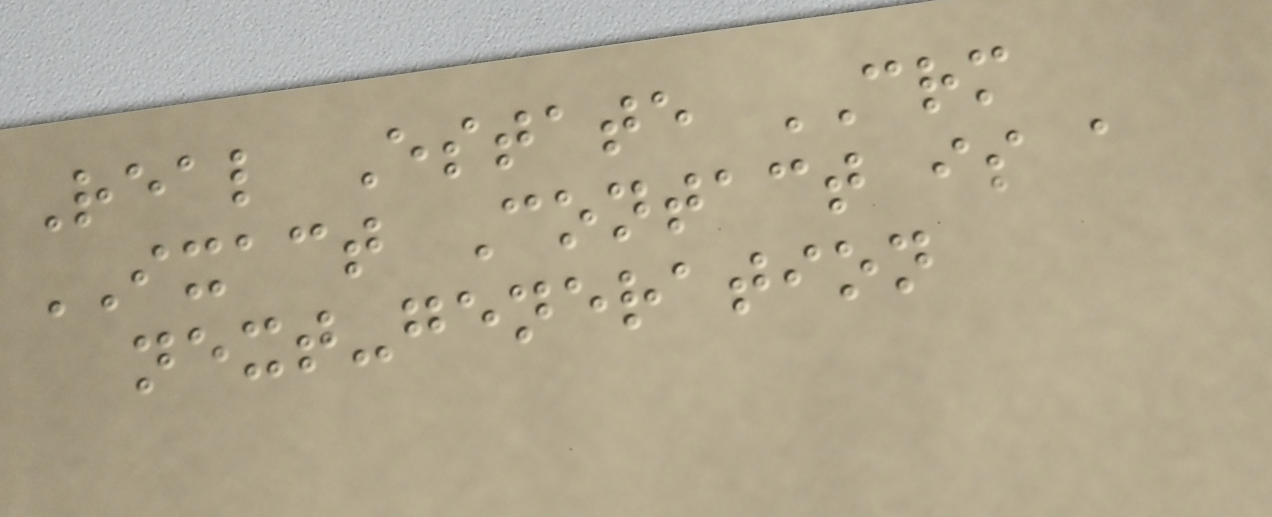Real Estate CRM
IXACT Contact is a
next-generation
